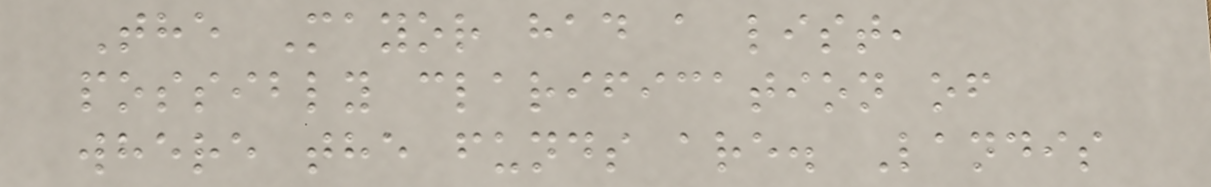The Mayor had a list,
possibly clarification of
where the funds are. Landis
